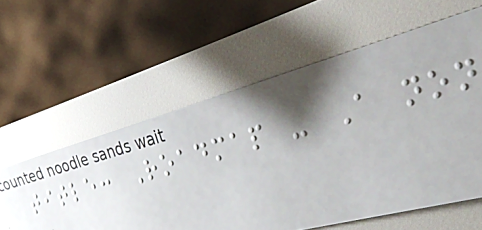title: Roadmap - A non
